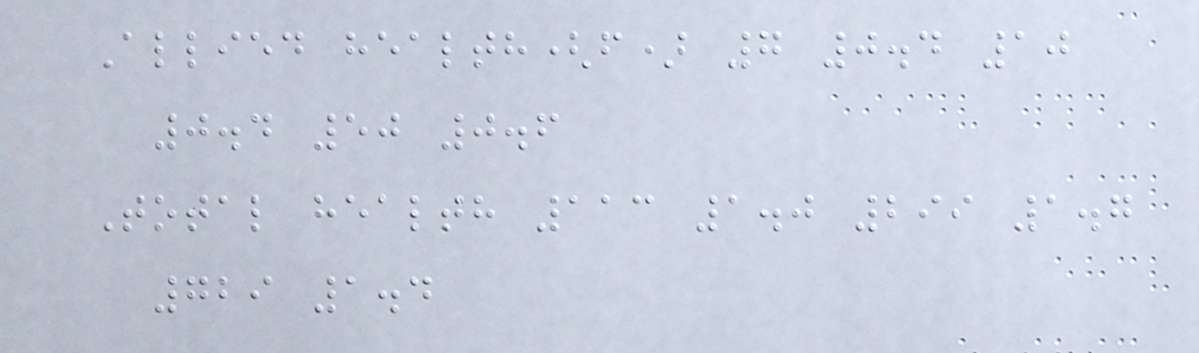Allied health(f) 7 0.4 10
0.4 50 0.6
Total health 113 1.0 299 1.7
729 1.4
